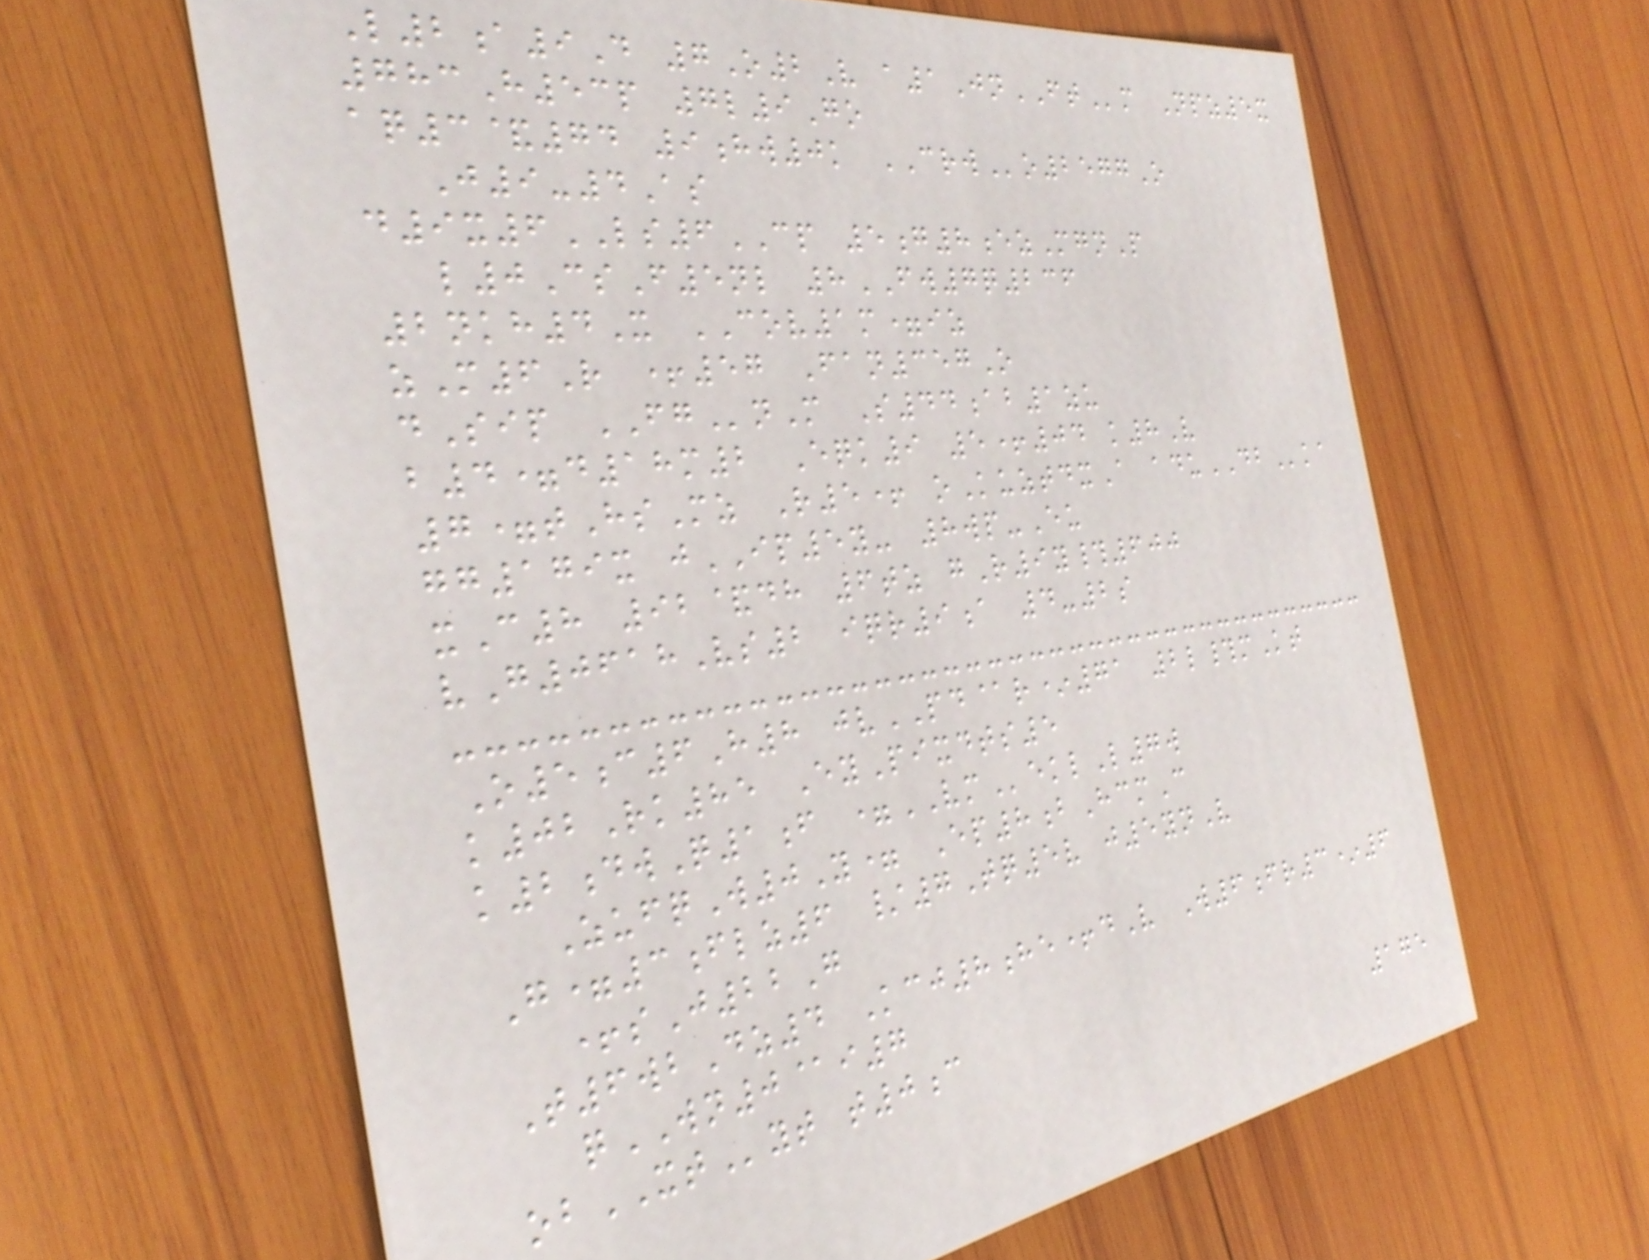L2a9D 7O2V a1JnFTm Npz5x
783H53p 7l9Go
aq3&74 9hw0k CRWo2577O
J9-4As
d9x6LS6CP 5g8ezMgnP
l0CsF5nl 8FW7q236
2nkh4X COV1m=iz
zM6R +57 Fan357O
dSip FGnM S44ab1zu
b4=d18m2 Eqk9 5+04 k8V
7=tHsMz R5+ oKuztdxA aduDBka
gg179x jIP5y- 8wp-Eu
xC8 92&dh 6tz gR9y#600
vG0618Vs2 iqr9a 4-2s
O5c6H8 jvPD@r*71 2l#mKt
k02Rk85 EyPixdts5
k2dwQ1f =VMeklL7w
ZufqW0Y= Ep8bHcmC
G=3flz6 /7Tq5v j5ynV
+sJ22G
T6wbDz4 Kcj8he+dV W6fr3*6
qWN0@i7
obXTyt t0c
175
